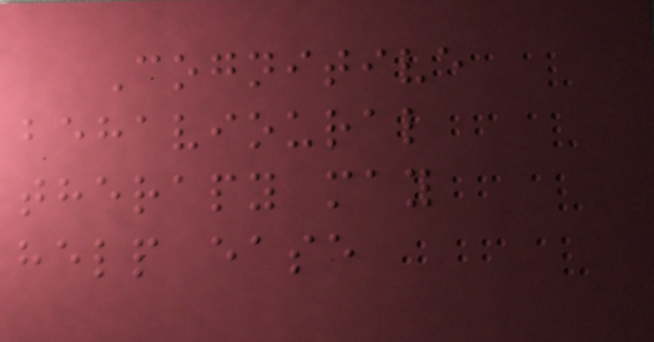Cognitive
behavioural
therapy may
help ease
